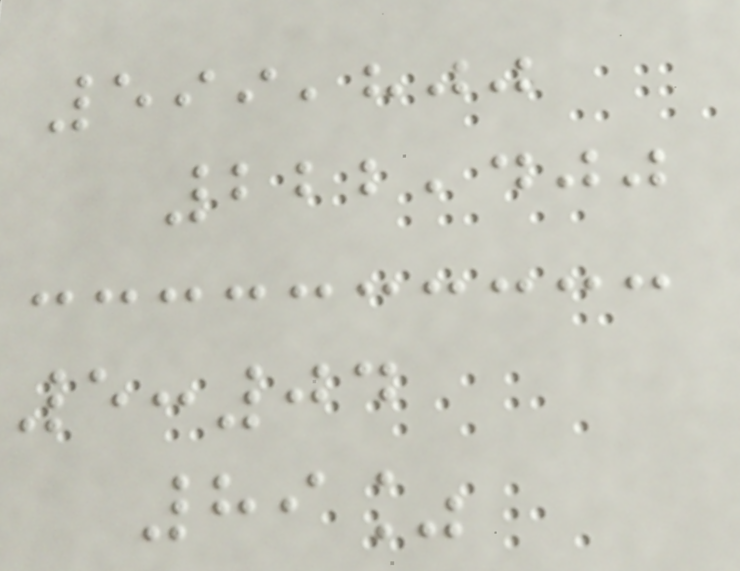599,800
222,400
5:04
89%
